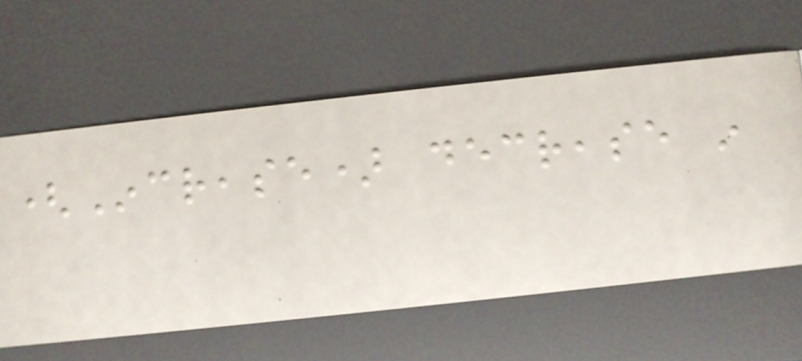(Increase) decrease in
